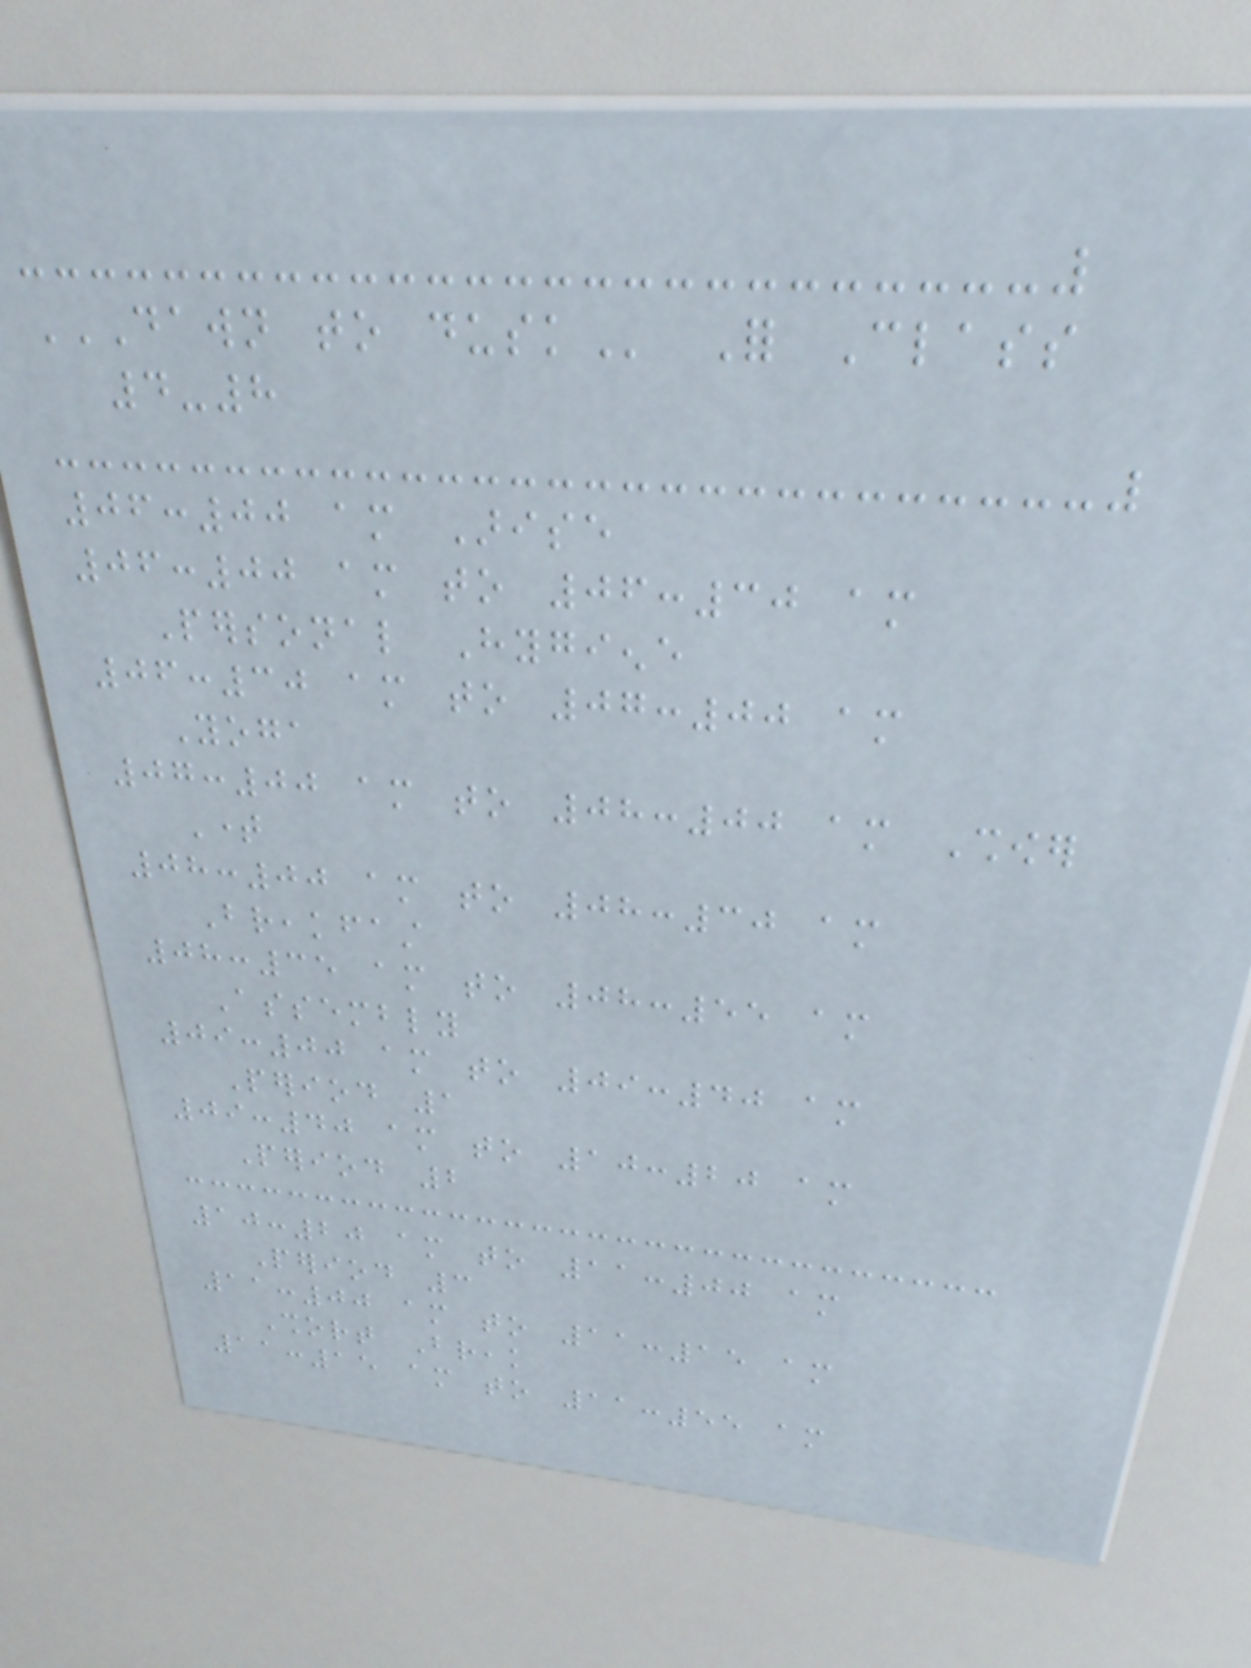DAWN TO DUSK For Class
4-8
06:00 am Arise
06:00 am to 06:30 am
Personal Hygiene
06:30 am to 07:00 am
Yoga
07:00 am to 08:00 am Shower
Time
08:00 am to 08:30 am
Breakfast
08:35 am to 08:55 am
Assembly
09:00 am to 09:40 am
Period 1
09:40 am to 10:20 am
Period 2
10:20 am to 11:00 am
Period 3
11:00 am to 11:15 am
Short Break
11:15 am to 11:55 am
